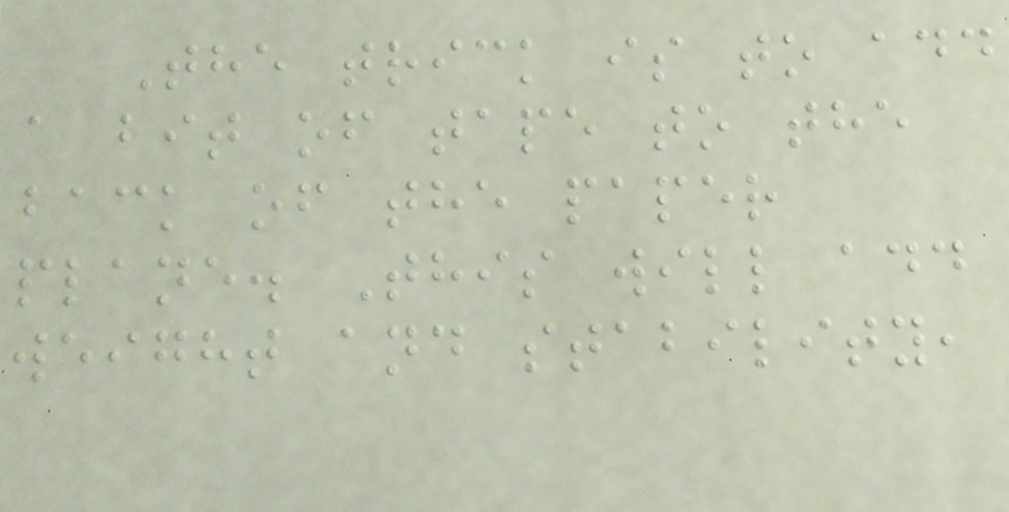The trick is to add
a bit of tape to the
back of the paper
plane. This will add
weight and stability,
